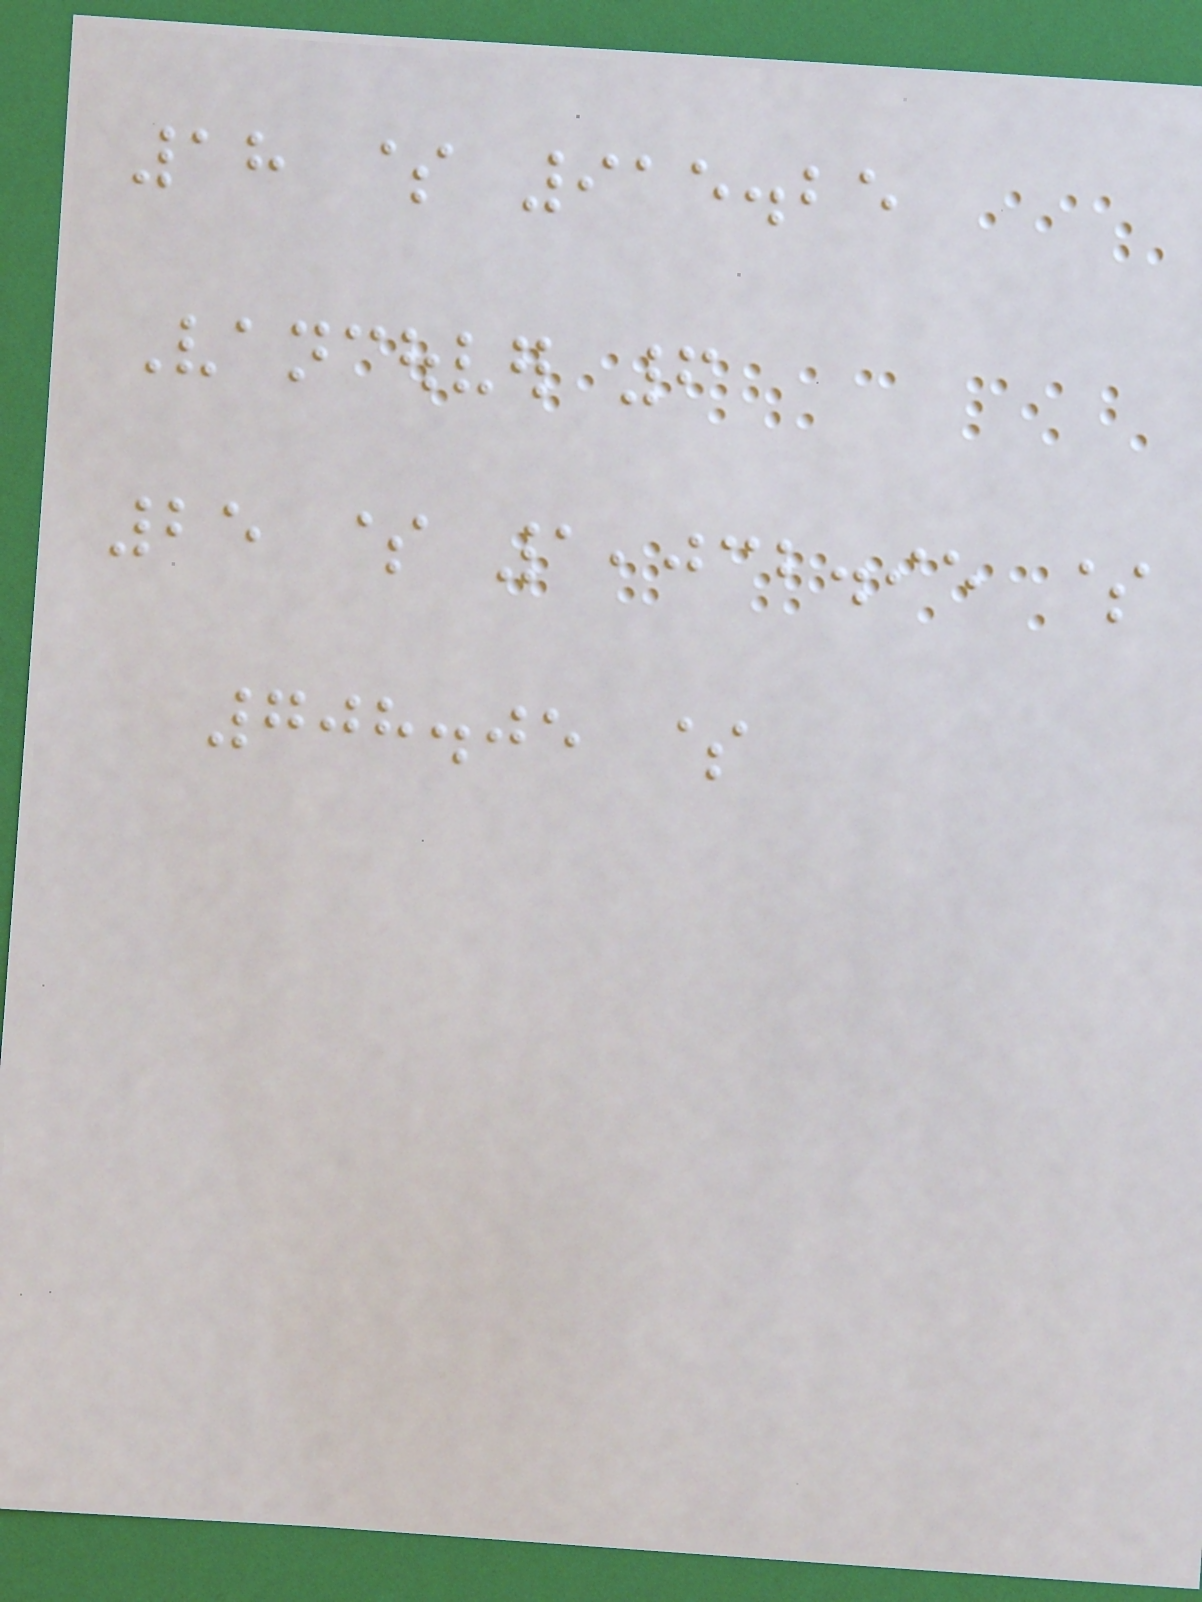18 $ 915.25
Vancouver 6
25 $ 1,032.95 $
708.05 $
